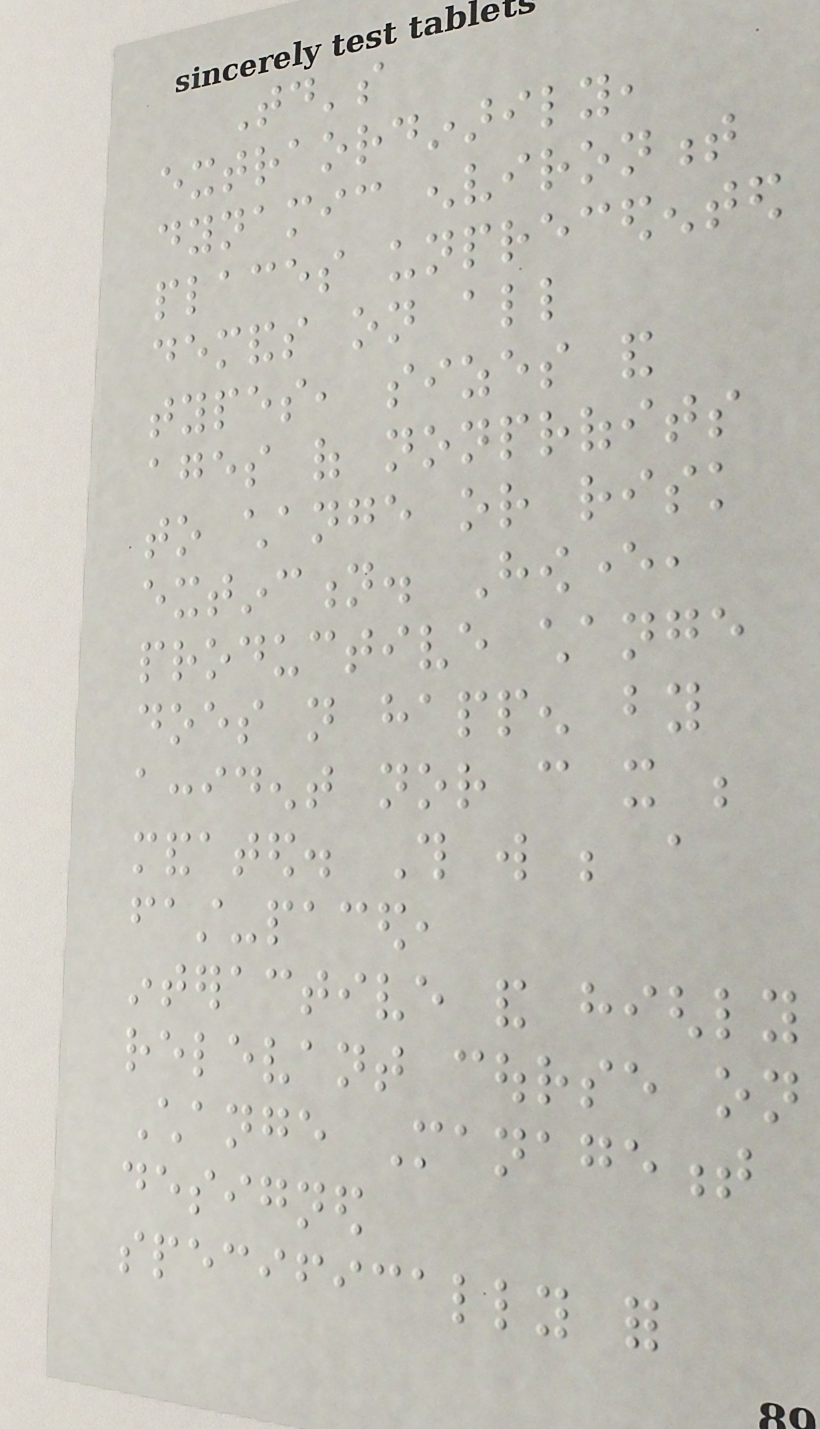Today's
extraordinarily,
dynamic environment
places unprecedented
demands on all
types, sizes and
ages of nonprofits
to change or risk
extinction. However,
productive change
does not happen by
accident nor can it be
mandated. This will be a
fast-paced,
interactive and highly
relevant course on
Change Management
designed
specifically for
